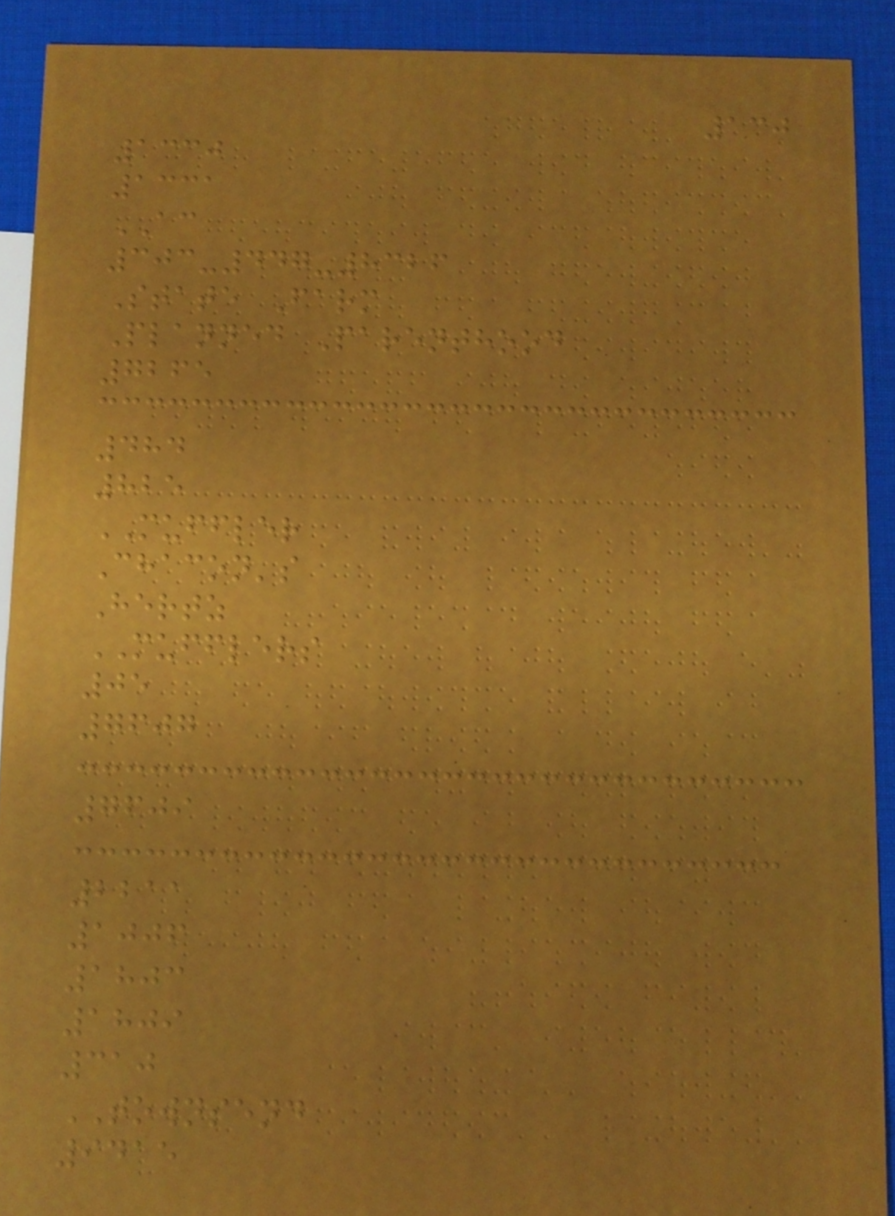130
1330
1331
AC
303-447-8326
State Farm
Planned Parenthood
7265
484
825
MUFFLER
Chacon's
Hertz
MUFFLERS
05
7607
7609
2211
1006
1803
1809
310
TOWNSEND
9415
